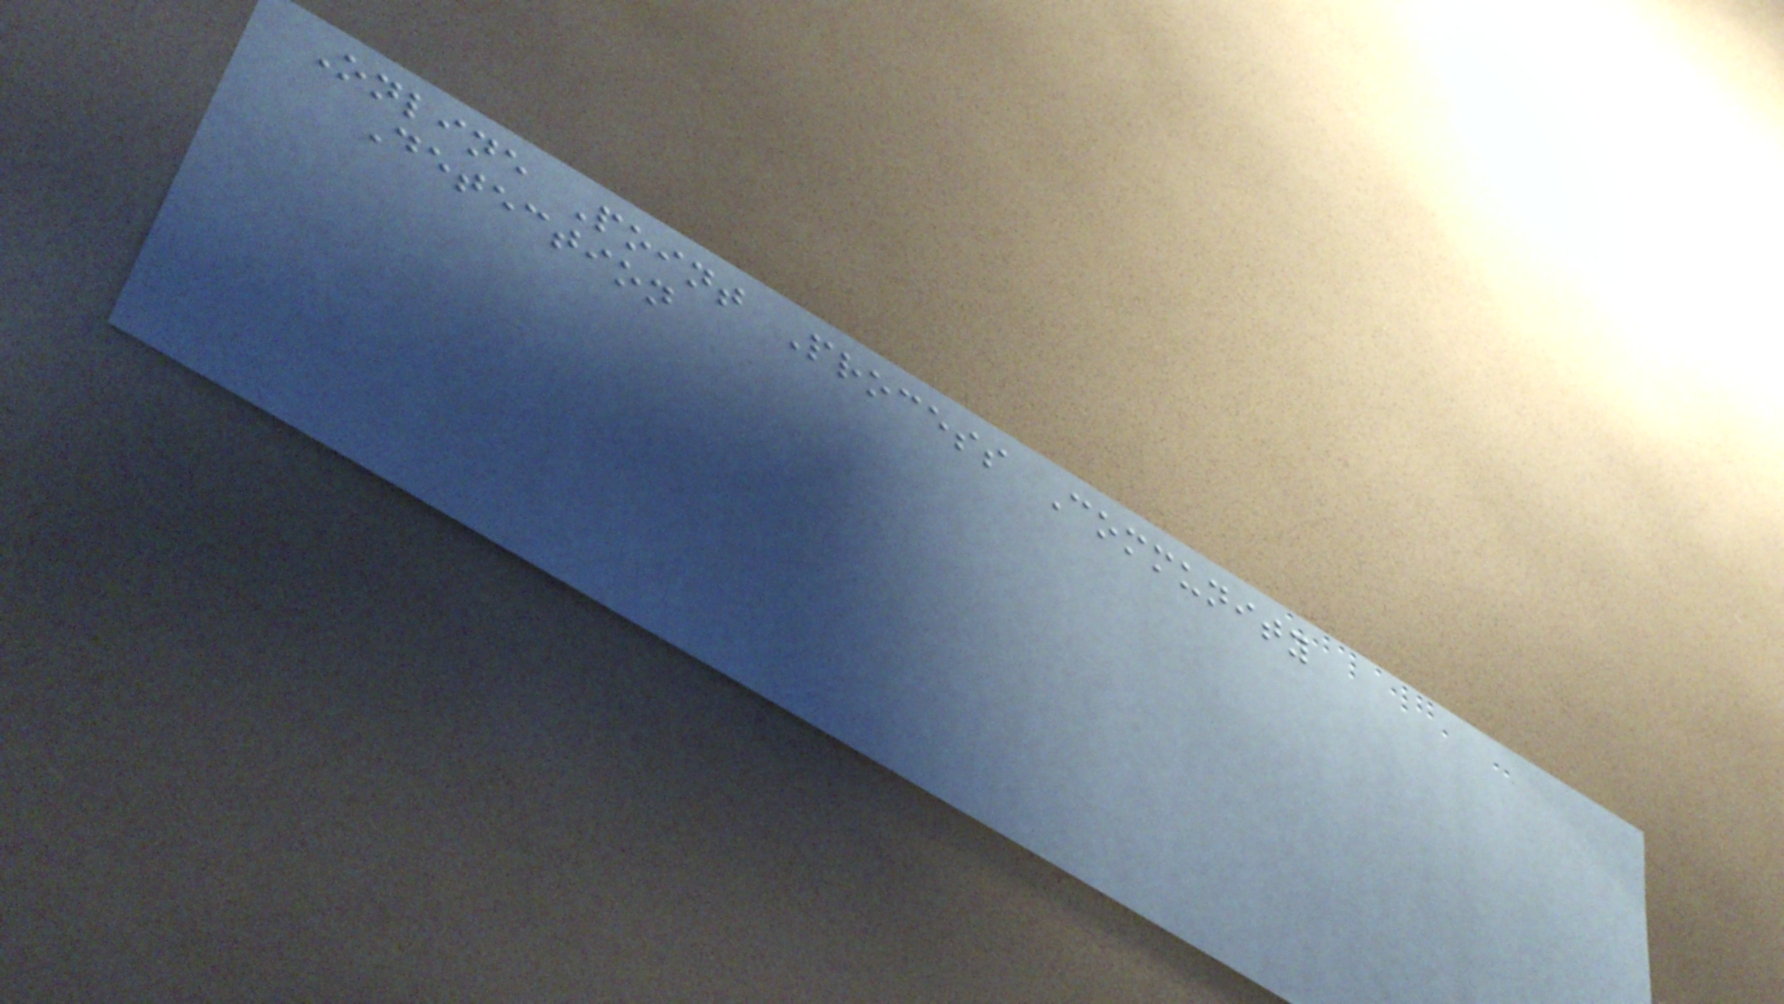Online Point Process Community
Detection
